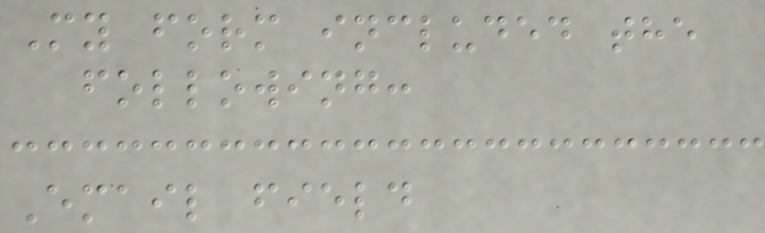My form included the
following:
Email field
